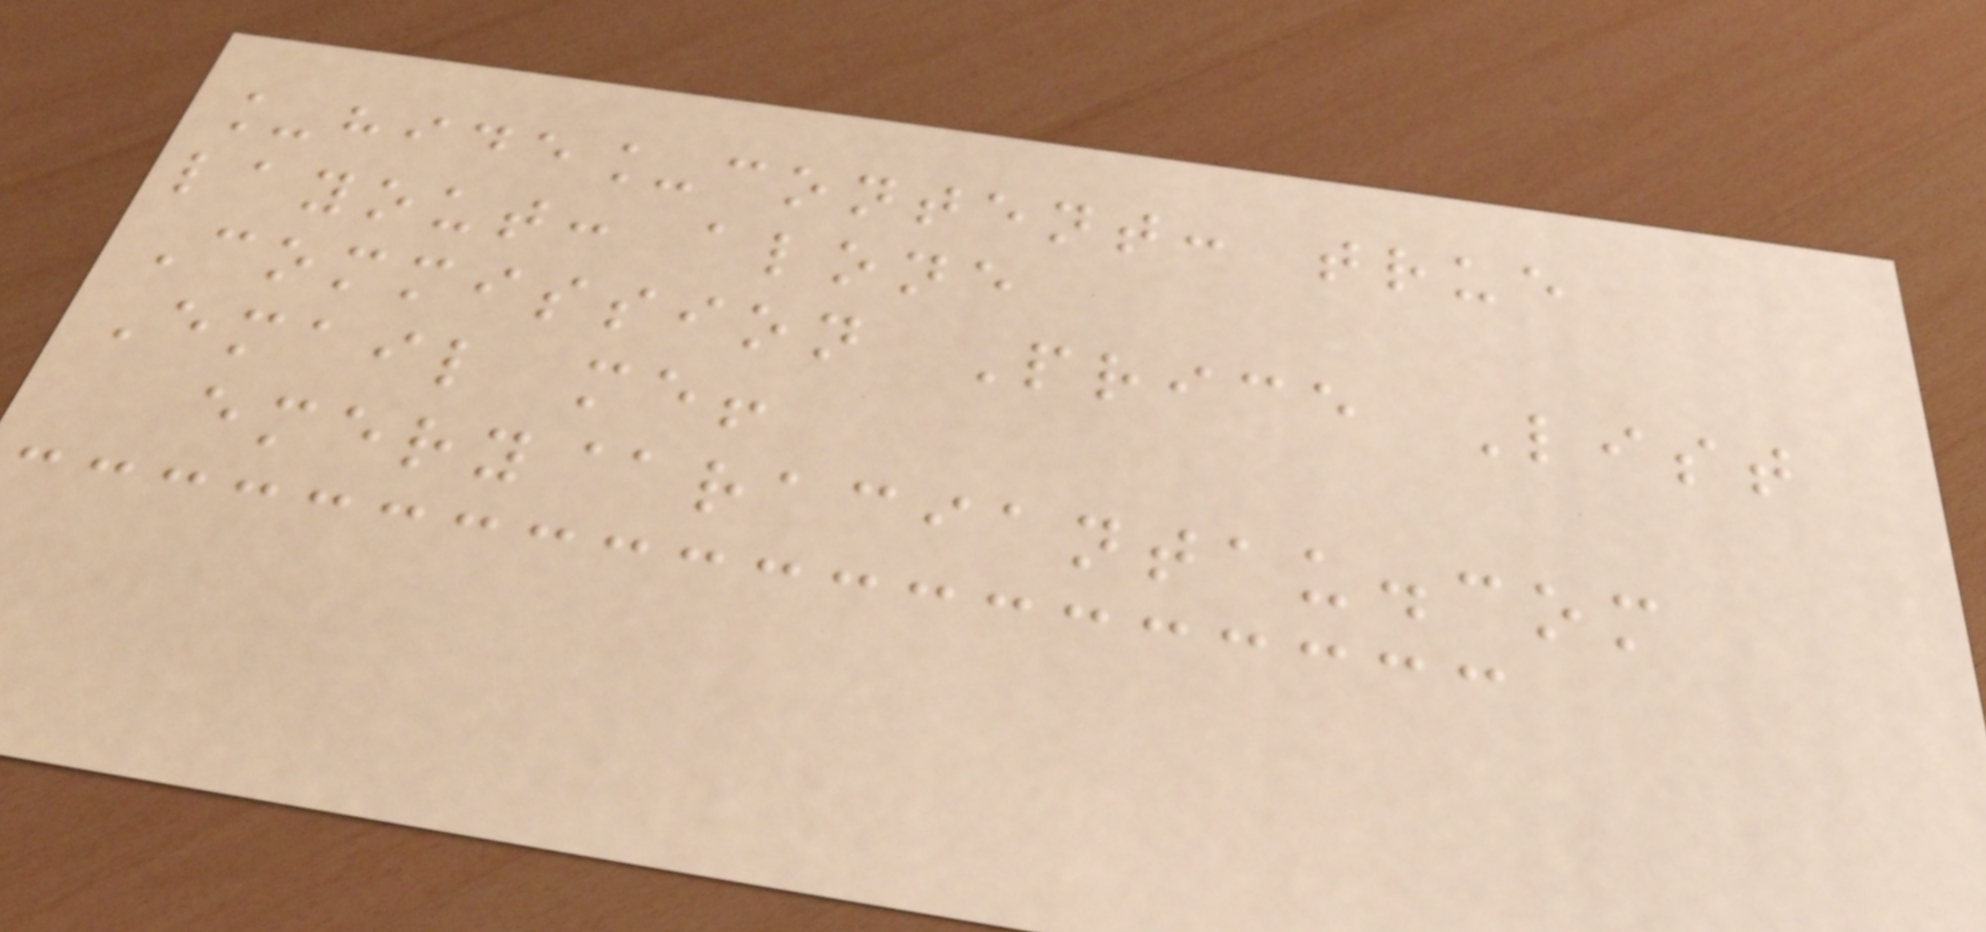_hide_content: true
layout: alone
Commission Price List
Email me!
emery@raciantau.com
